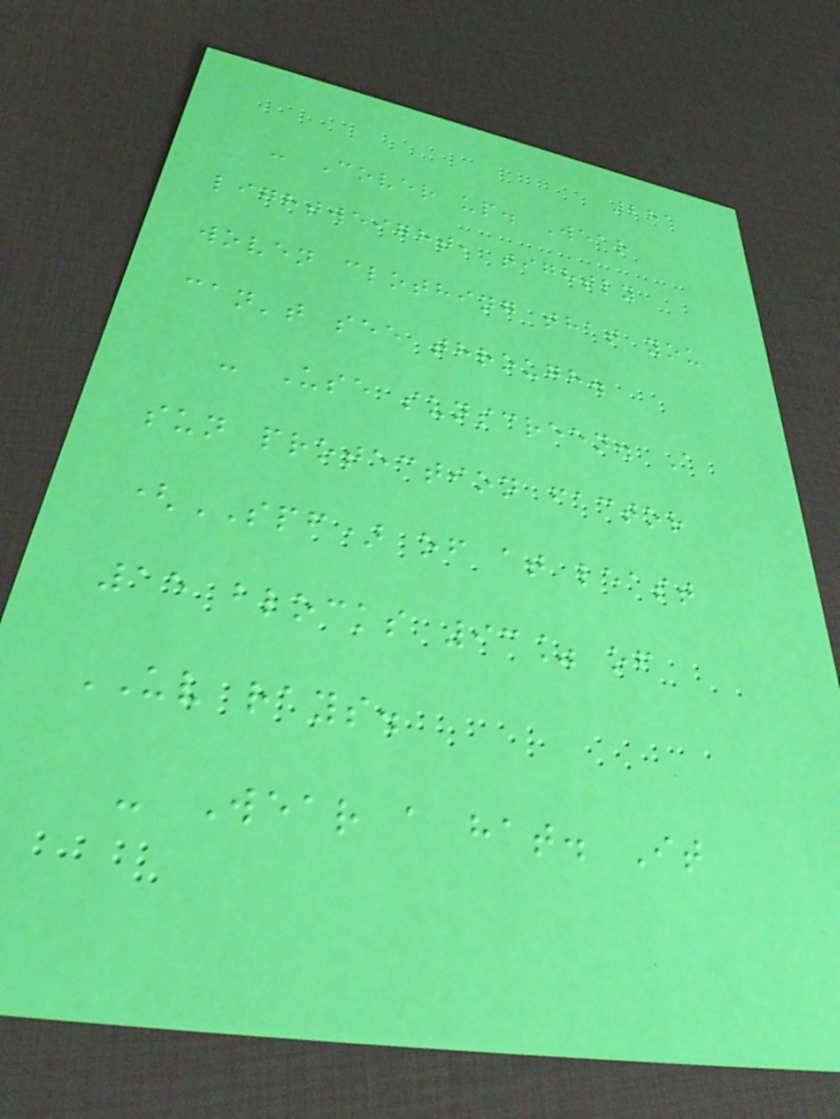281
- Cover up. Wear
lightweight, tightly
woven clothing that you
can't see through.
- Use sunscreen. A
sun protection factor
(SPF) of at least
15 blocks 93% of
UV rays.
- Wear a hat. It
